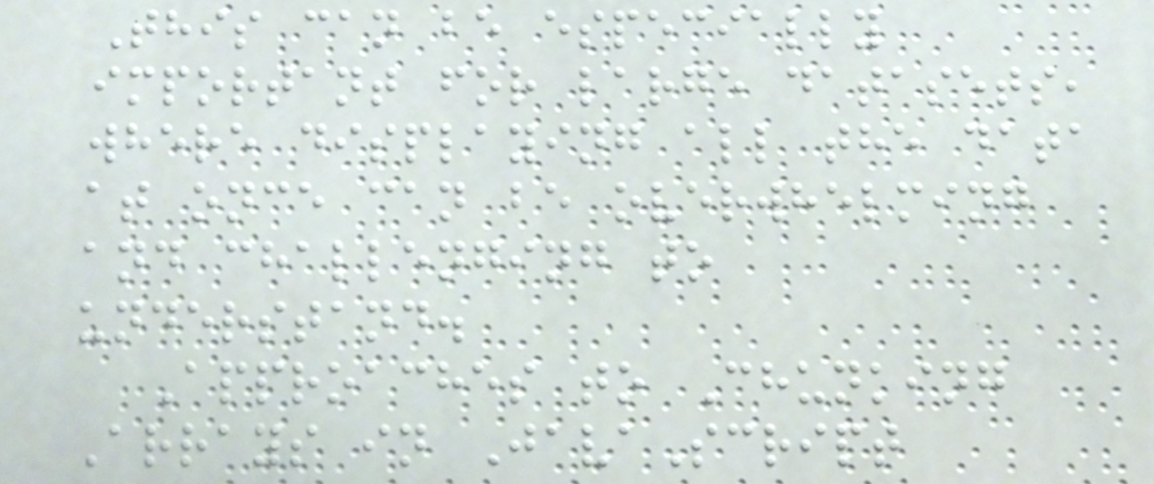This can be especially
important for large datasets,
where displaying all the data
at once can be overwhelming
and challenging to
understand.
Approaches to Chunking
Arrays in JavaScript
